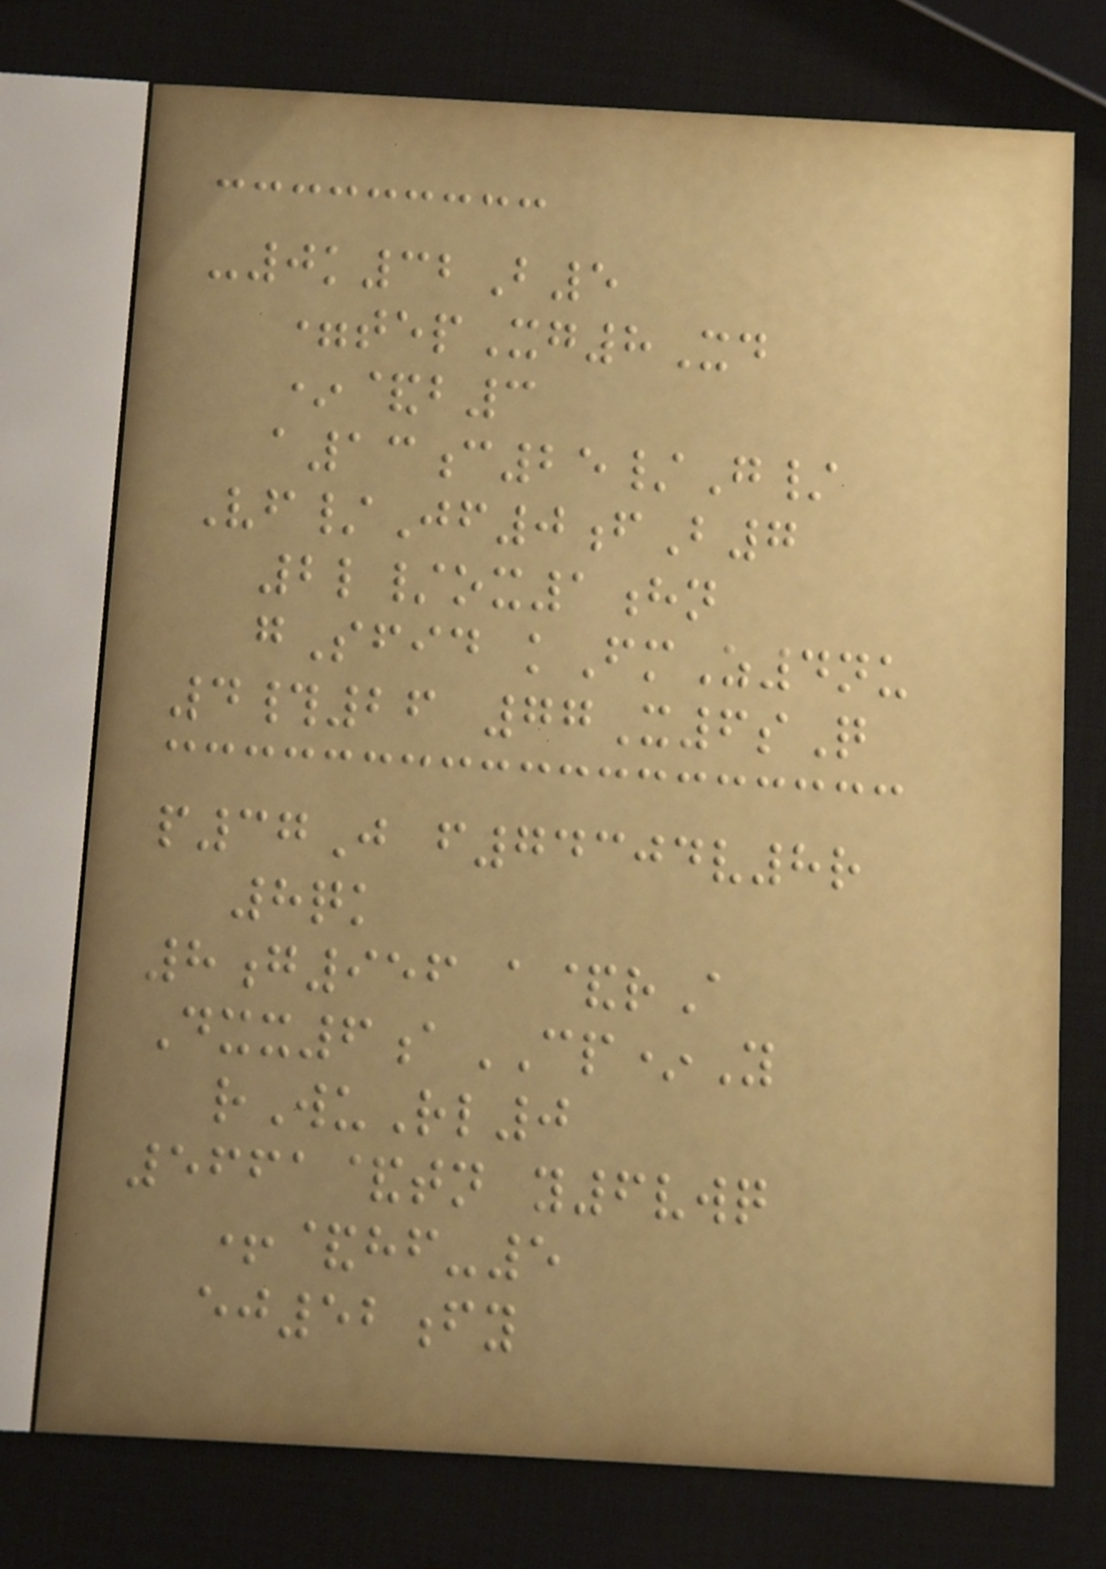-0k32B5
=tepXg8Xd
*&b3
a13c25/G/
Vf/Jf0fB7
2l/ox1hn
gSfid kFmZ4nu
4#26 77X6sQ
p37J f74304v8r
8qk
8g956 a&rA
Dxx6aCP*Y
rWuRl0
5661&tn y6vwq
+&hf-5
ej52fy
